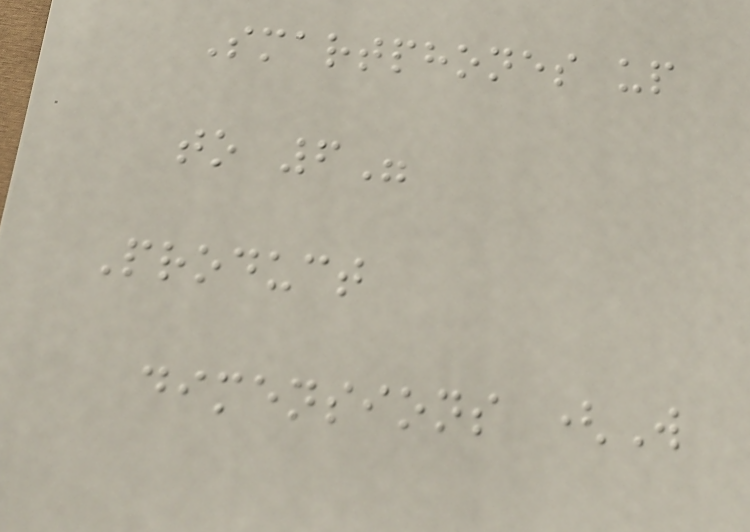Smartphones up
to 6"
Product
dimensions (W
